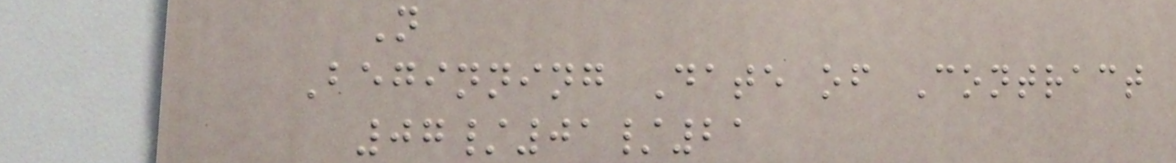N
Beginning Date of Contract
07/01/21
